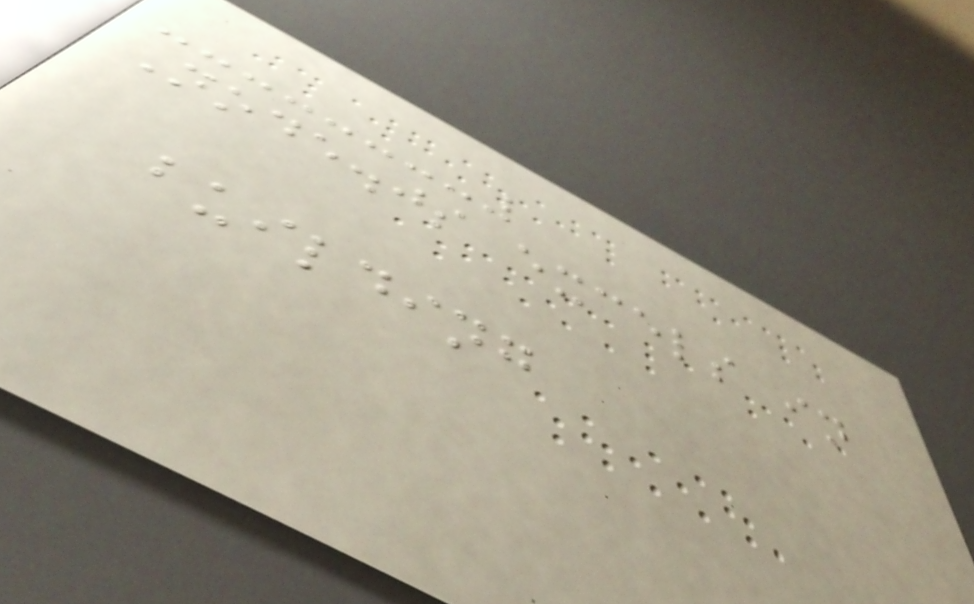Node.js excels in
building
